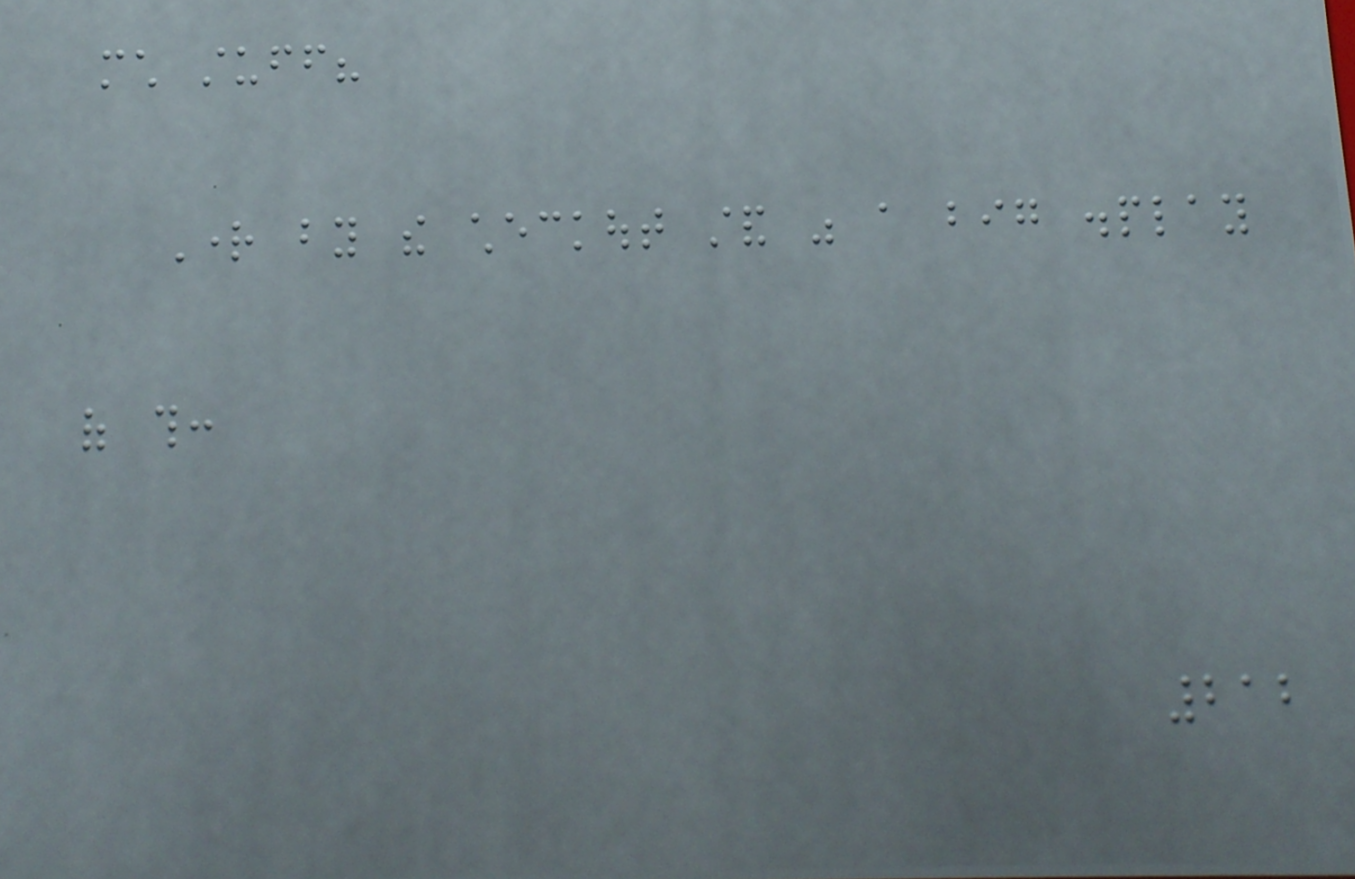much stuff?
Right by the checkout stand was a big display
of this:
212
